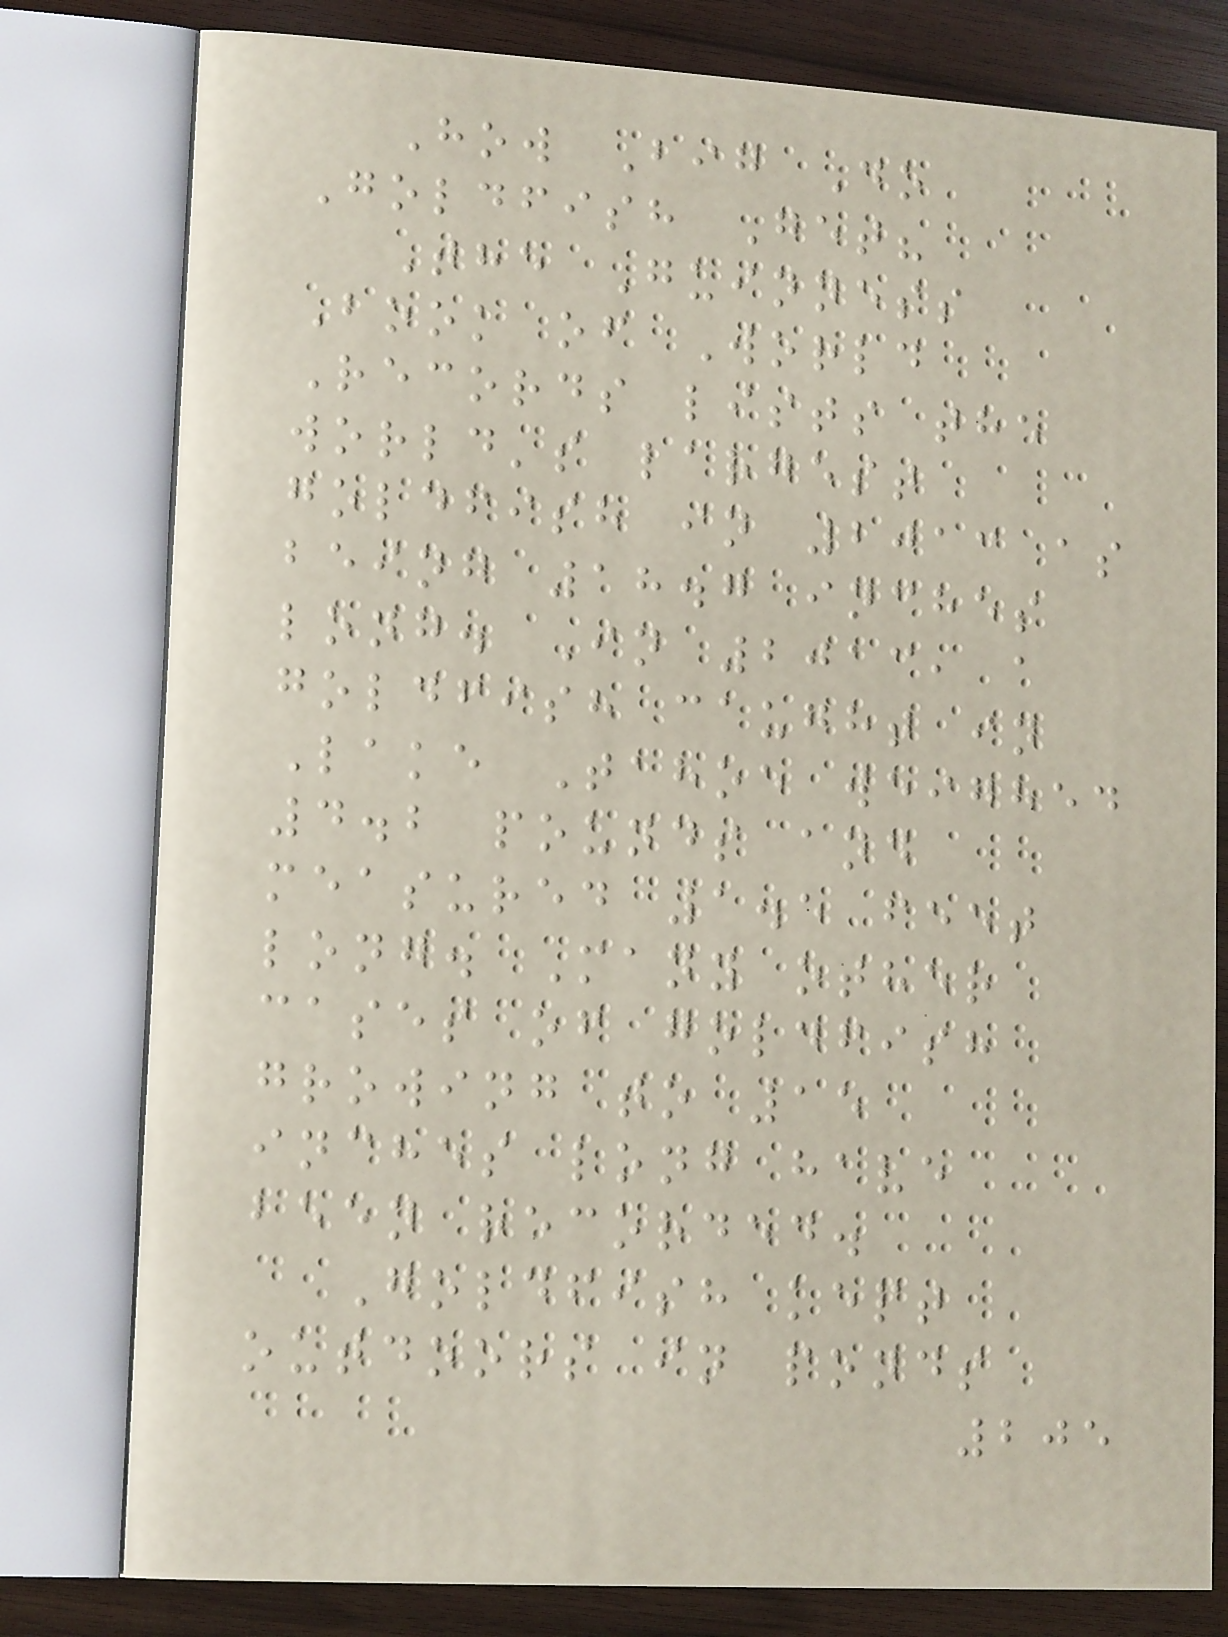How Big Do
Goldfish Get?
The Guinness
Book of World
Records lists the
world's largest
goldfish in 2013 as
being 18.7 inches
long. In 2013, a
goldfish caught in
Lake Tahoe weighed
4.2 pounds and
measured 1.5 feet
long. Many other
cases of goldfish
growing to 15
inches long have
been recorded.
Goldfish kept
outdoors in ponds
205
